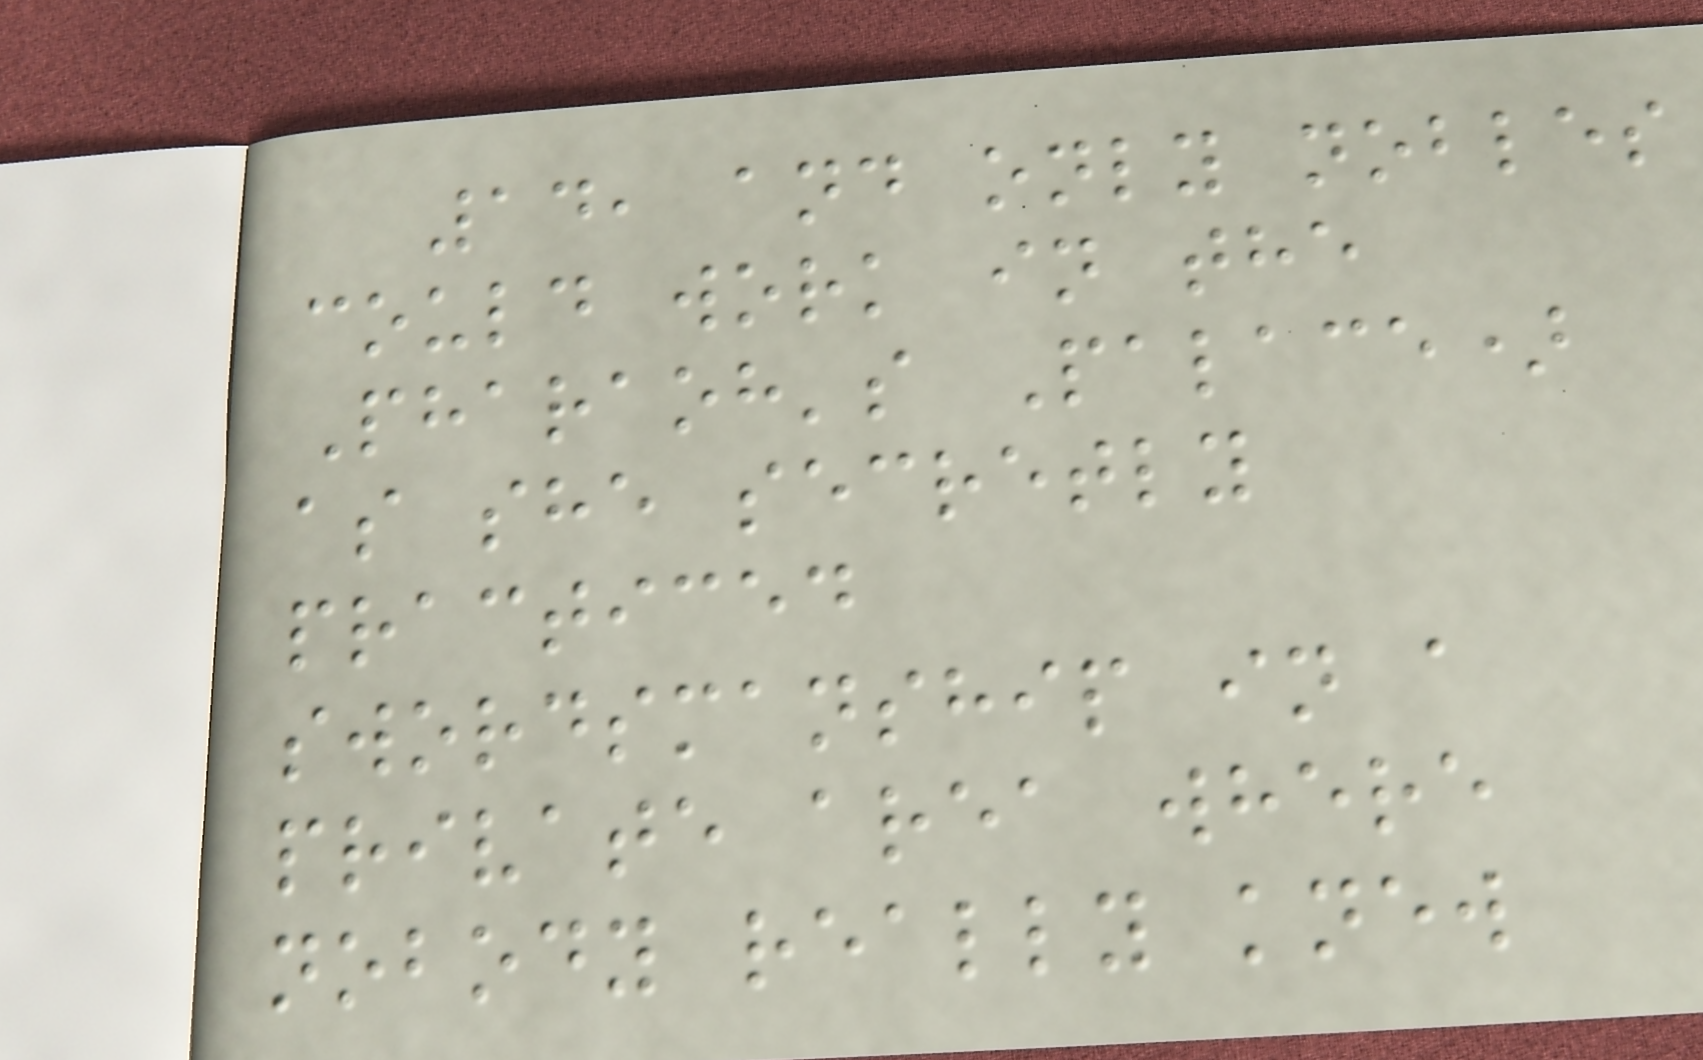14, and only nobles
could work in the
Pharaoh's Palace)
as she secretly
practiced
swordsmanship in a
private area where
nobody really knew
